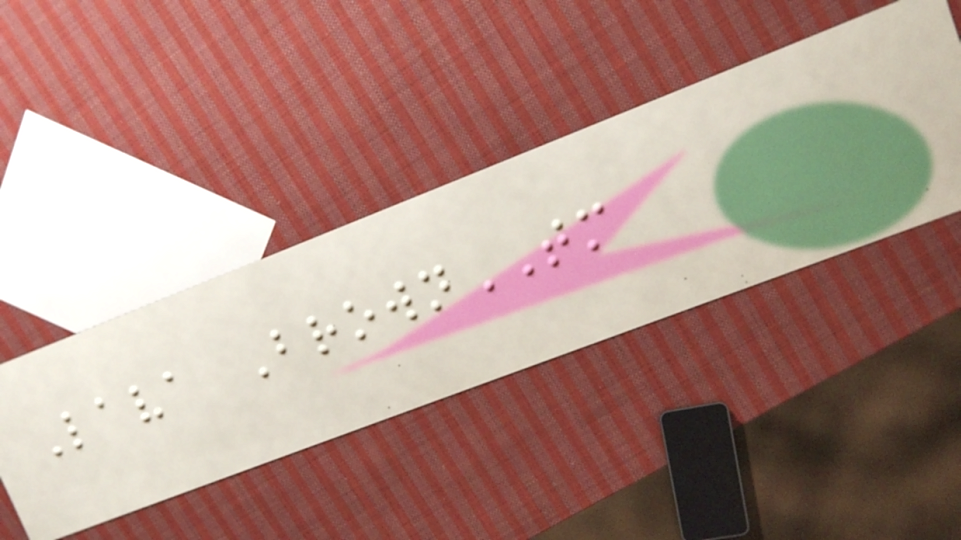Lava BrownTM
